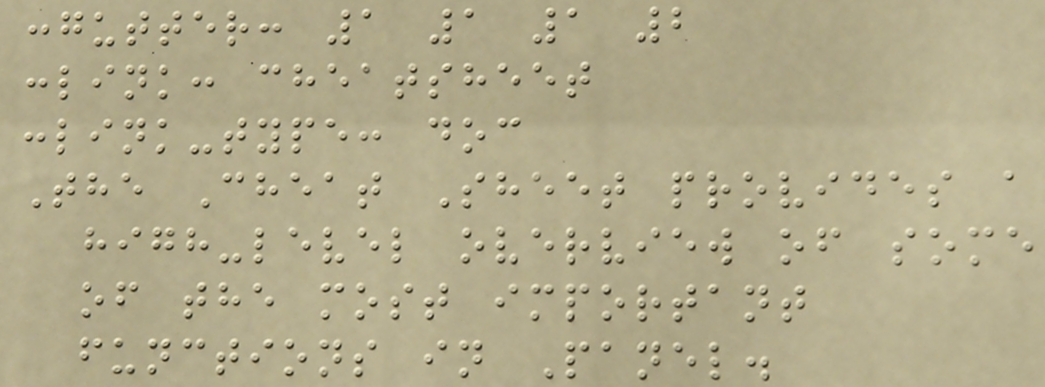:gutter: 1 1 1 2
:link: cheatsheet
:link-type: doc
The Cheat Sheet provides a
high-level overview of some
of the most important
functions in Panel.
